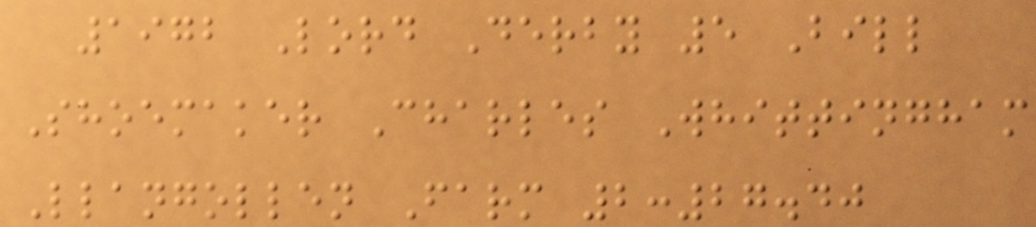1972 Lord Derby 5 Bill
Shoemaker Charles Whittingham
Llangollen Farm 2:27.40
